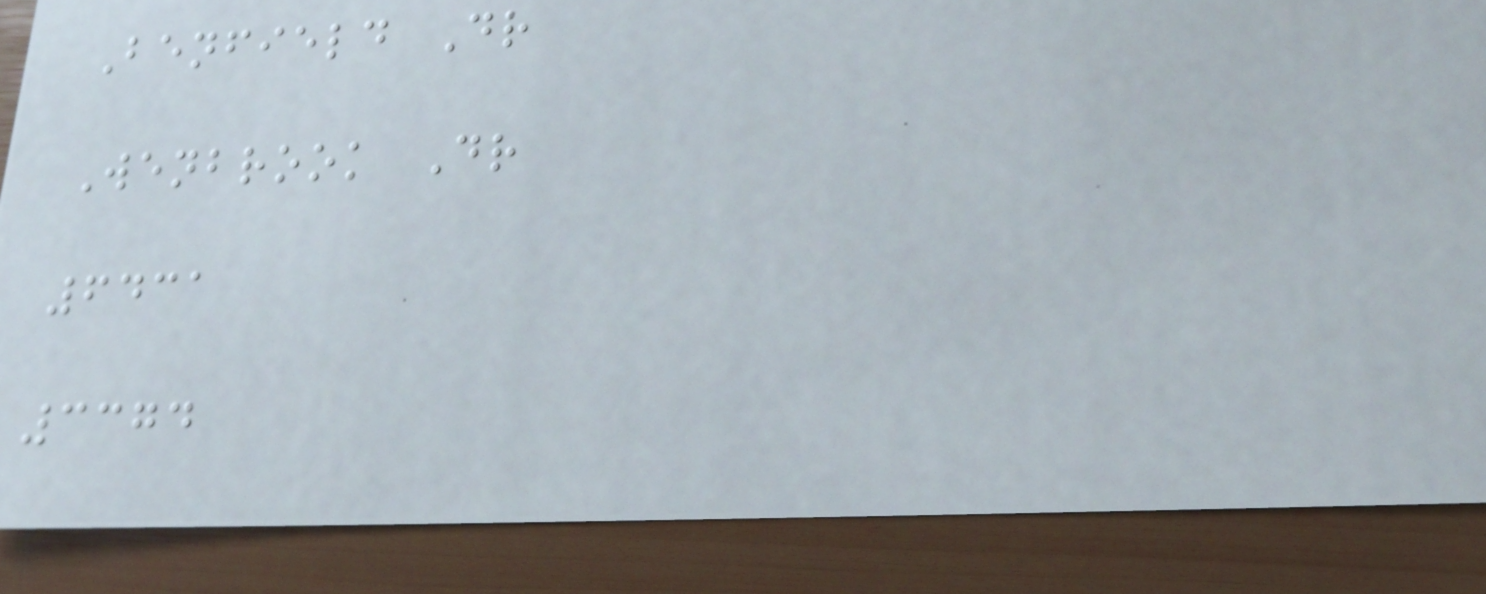Benfield Dr
Wenbrook Dr
6431
3374
